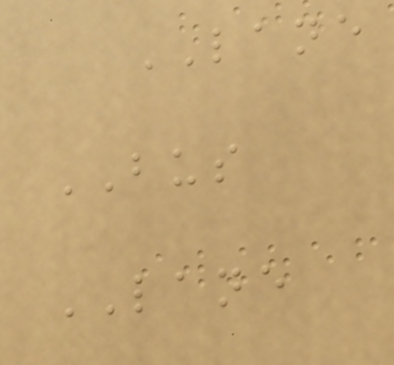LANE
BUS
LANE
